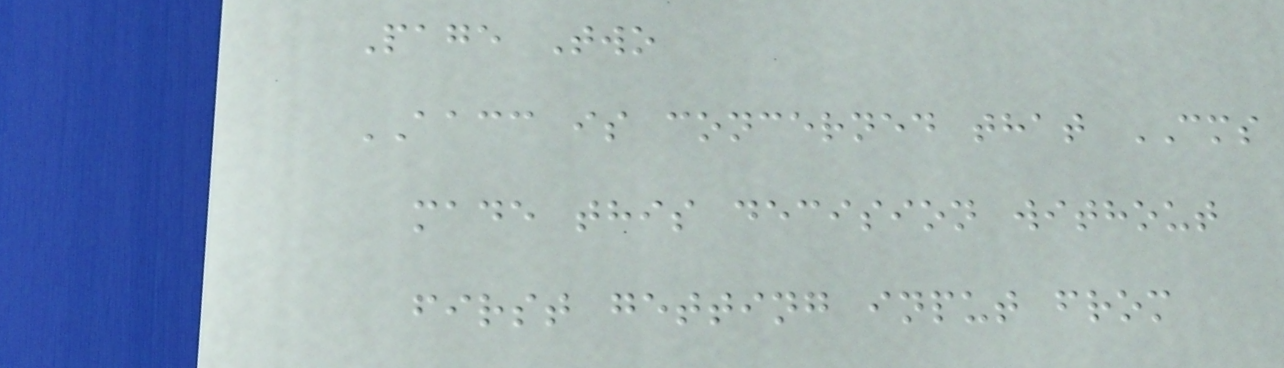Page Two
AACC is concerned that CMS
made this decision without
first getting input from
